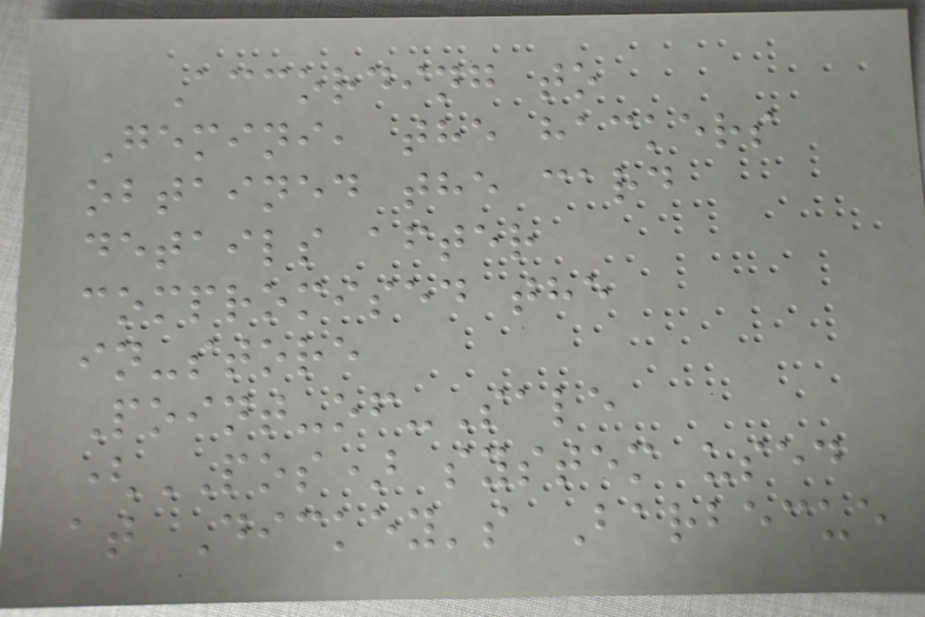According to
Gemini, the hackers
obtained the card
details after
compromised the
in-store
Point-of-Sale
(POS) system used
at Dickey's Barbecue
